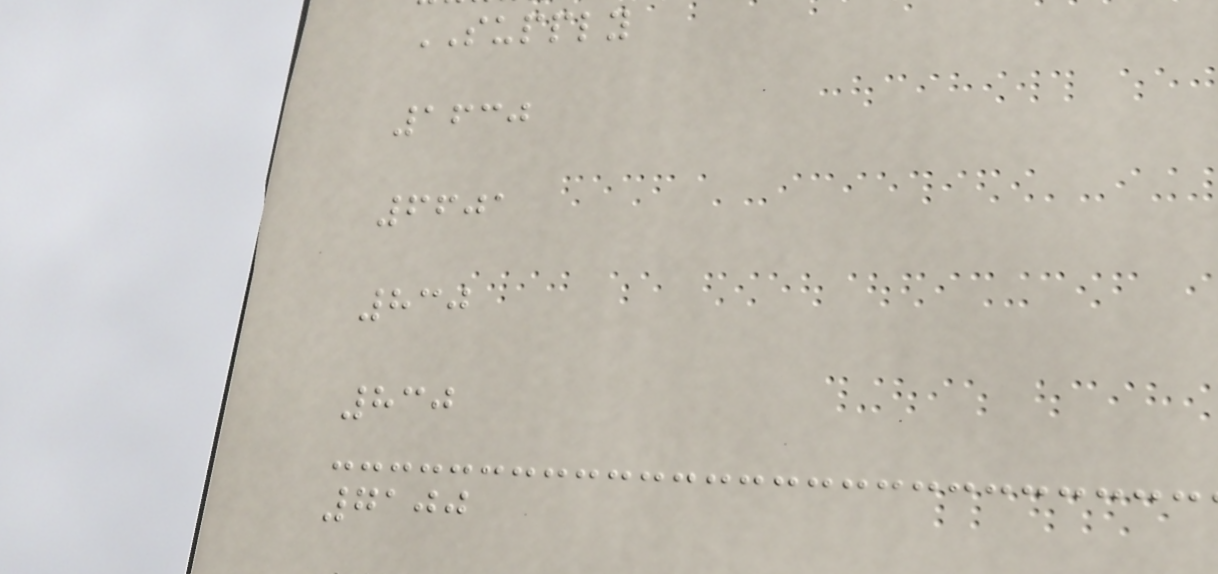SUPPLY
1630
6601
830
830
7100
